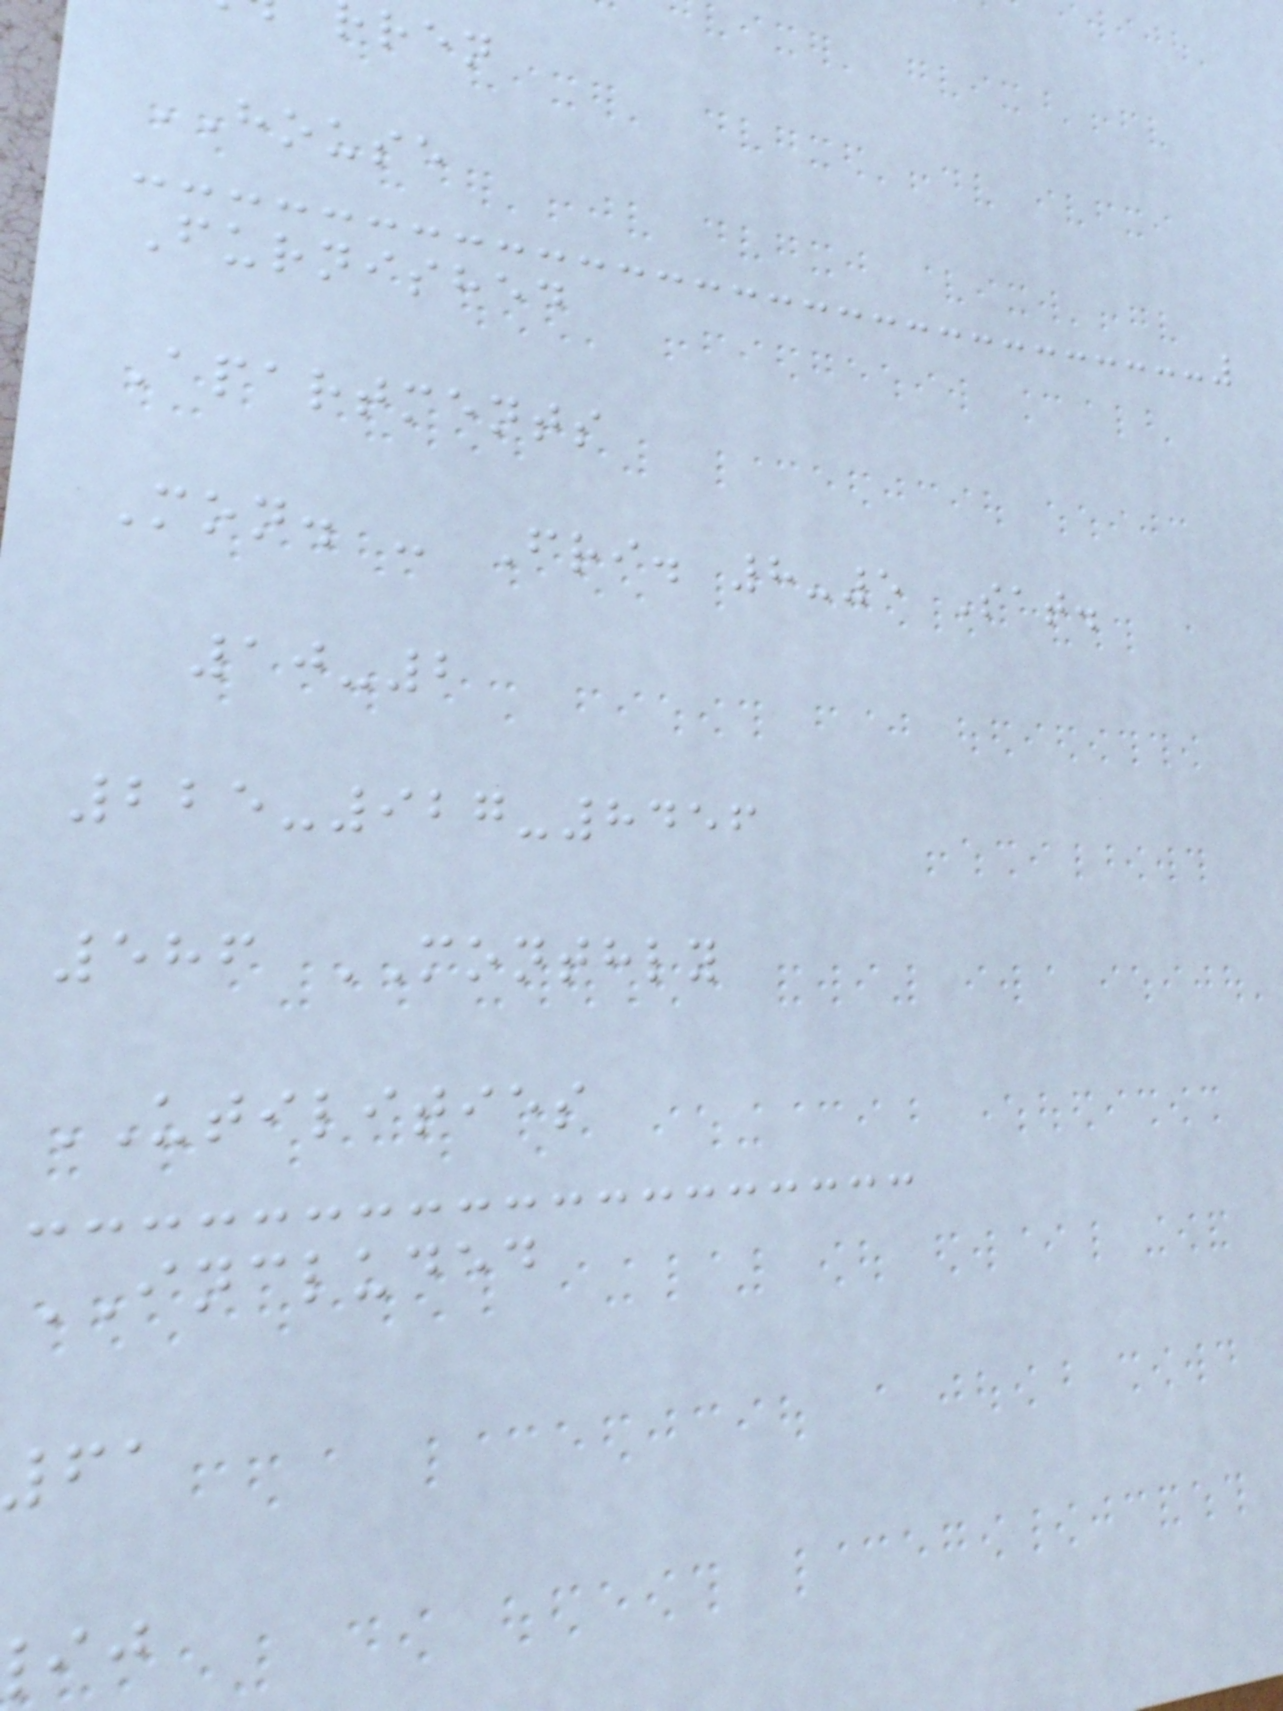HOUSE
Furnished
Apartments
Mon. - Fri. 8-5 Sat.
10-2
225-927-8456
586 MONTHLY
UTILITIES
INCLUDED
